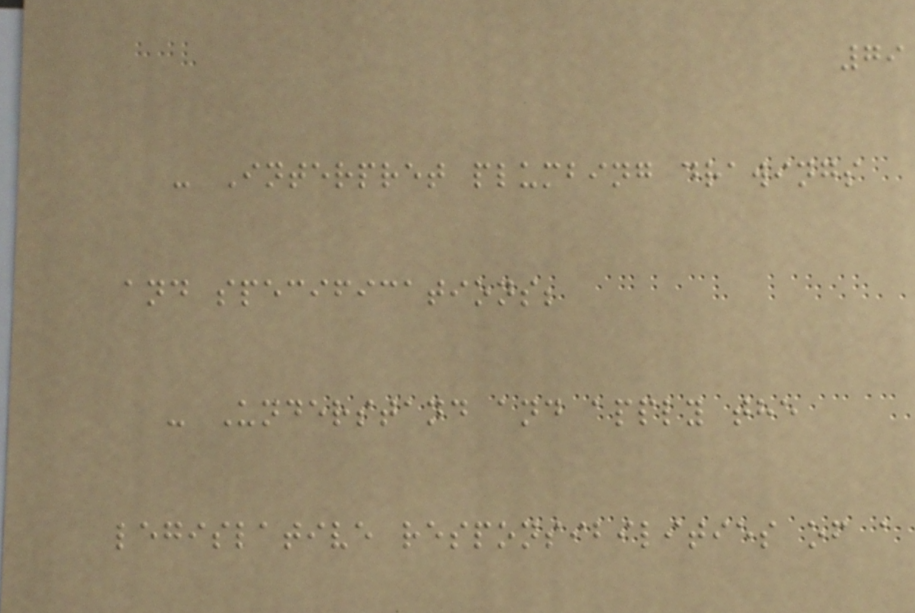79
- Interpret plumbing drawings
and specifications;
- Understand and apply the
legislative responsibilities of a
